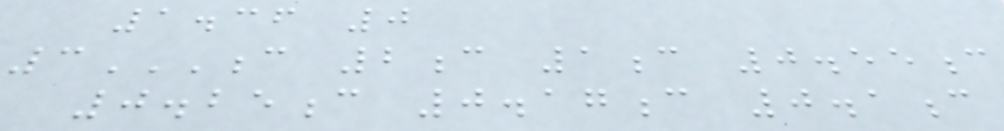1.36 0
3C 2C 1C 0.55C
0.25C 0.17C 0.1C
